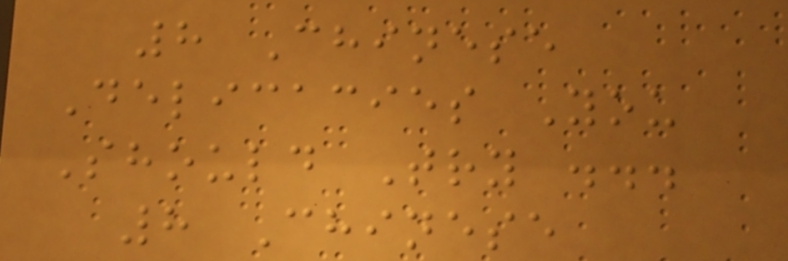8 Chinese
Delicacies You
Should Try ...
8 Chinese
